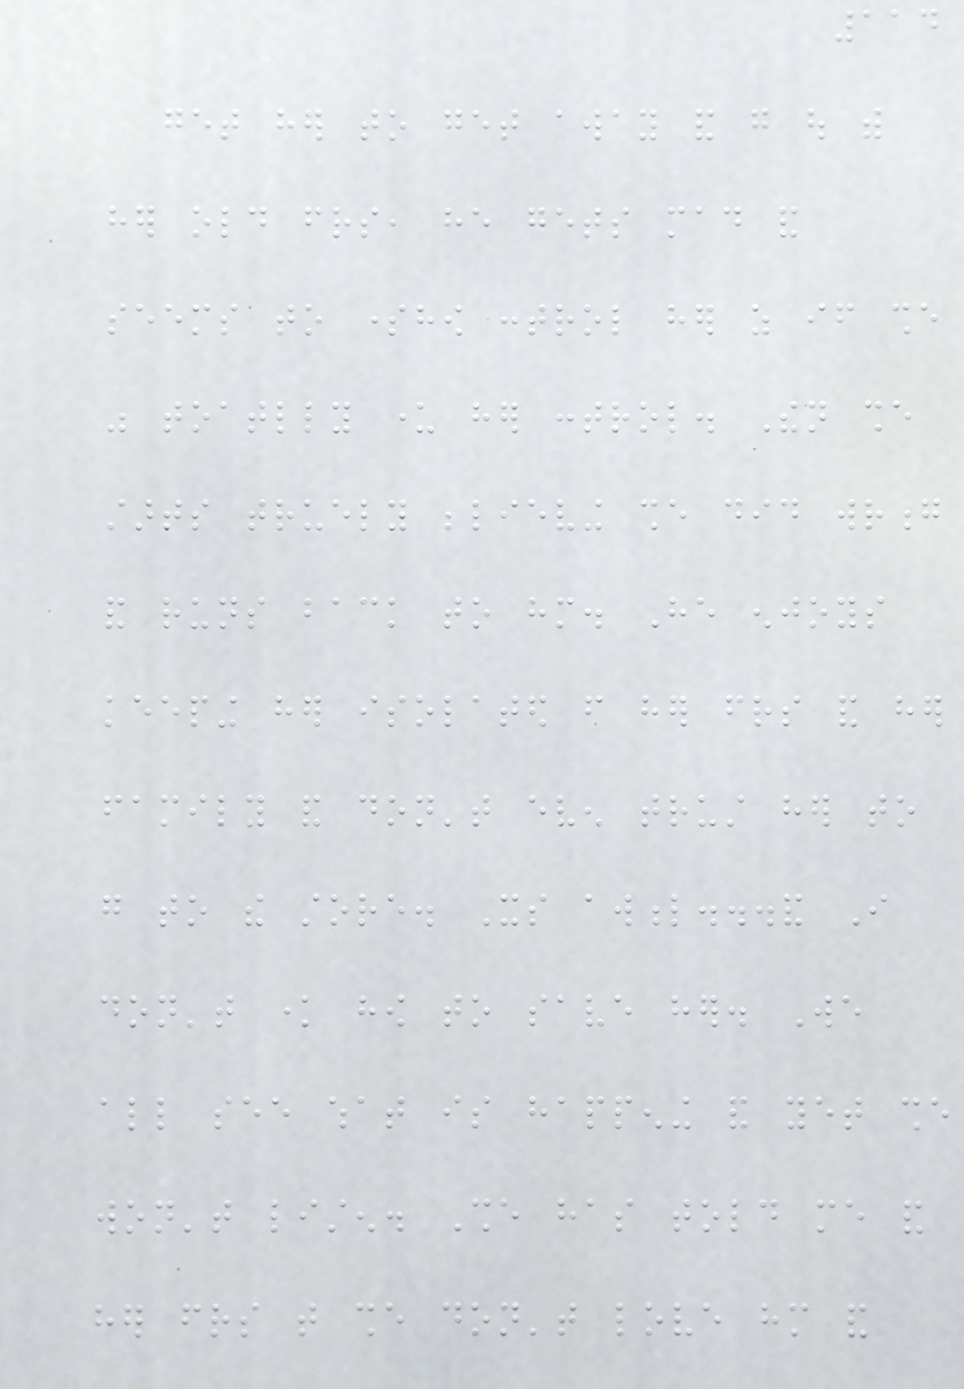114
get her to get away and go out with
her old friends, he gets mad and
seems to somehow control her as if she
was toatlly under her control. Then she
starts truely believing she did wrong
and runs back to him. He enjoys
keeping her isolated from her friends and her
family and don't even trust her to
go to the store. Its awful...and I
don't know how to save her. We
all see what is happening and yet she
won't listen. She has told me and
her friends that she don't love him and
